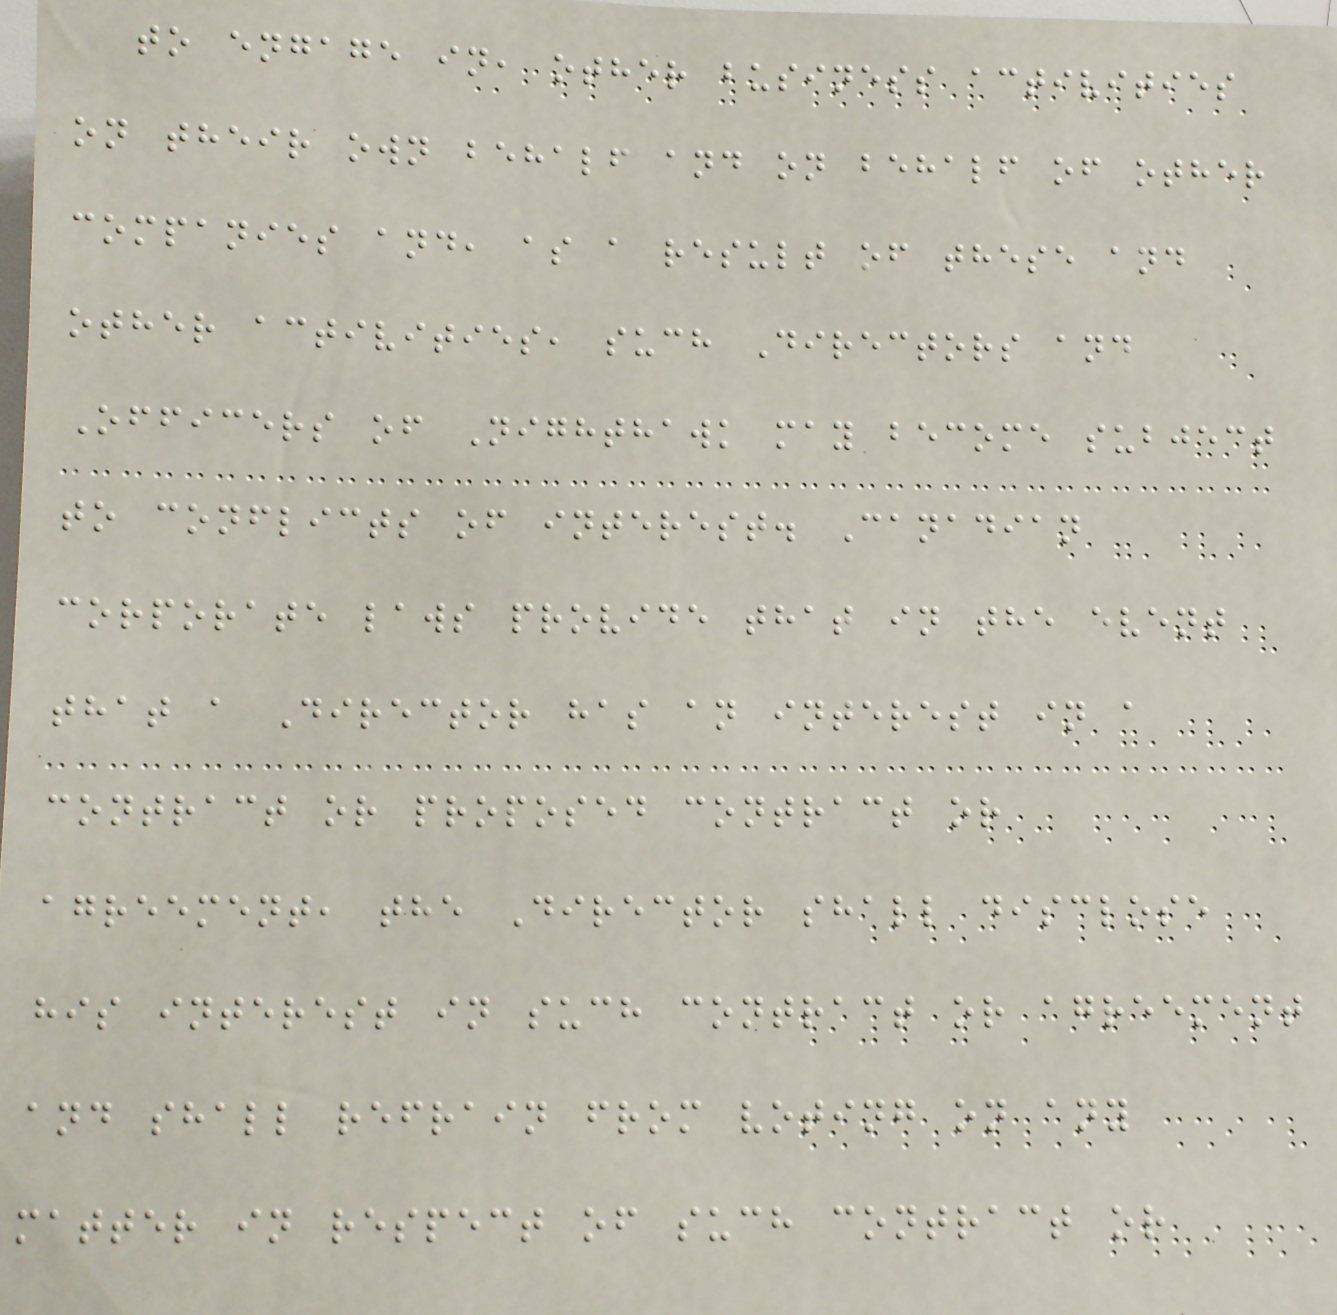to engage in, other business activities
on their own behalf and on behalf of other
companies and, as a result of these and
other activities, such Directors and
Officers of Nighthawk may become subject
to conflicts of interest. Canadian
corporate laws provide that in the event
that a Director has an interest in a
contract or proposed contract or
agreement, the Director shall disclose
his interest in such contract or agreement
and shall refrain from voting on any
matter in respect of such contract or
